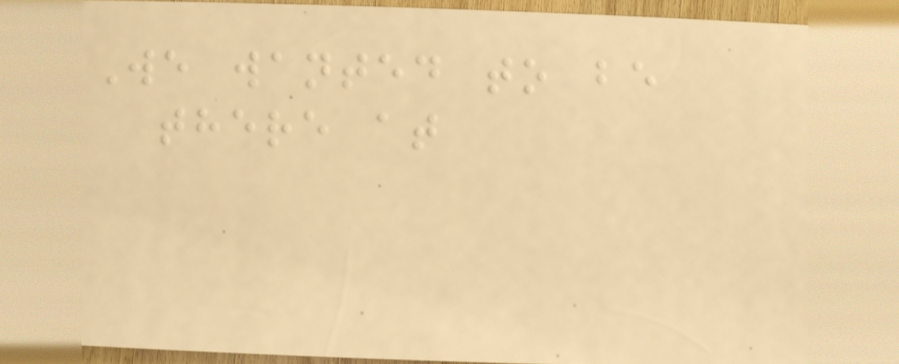We wanted to be
there at
